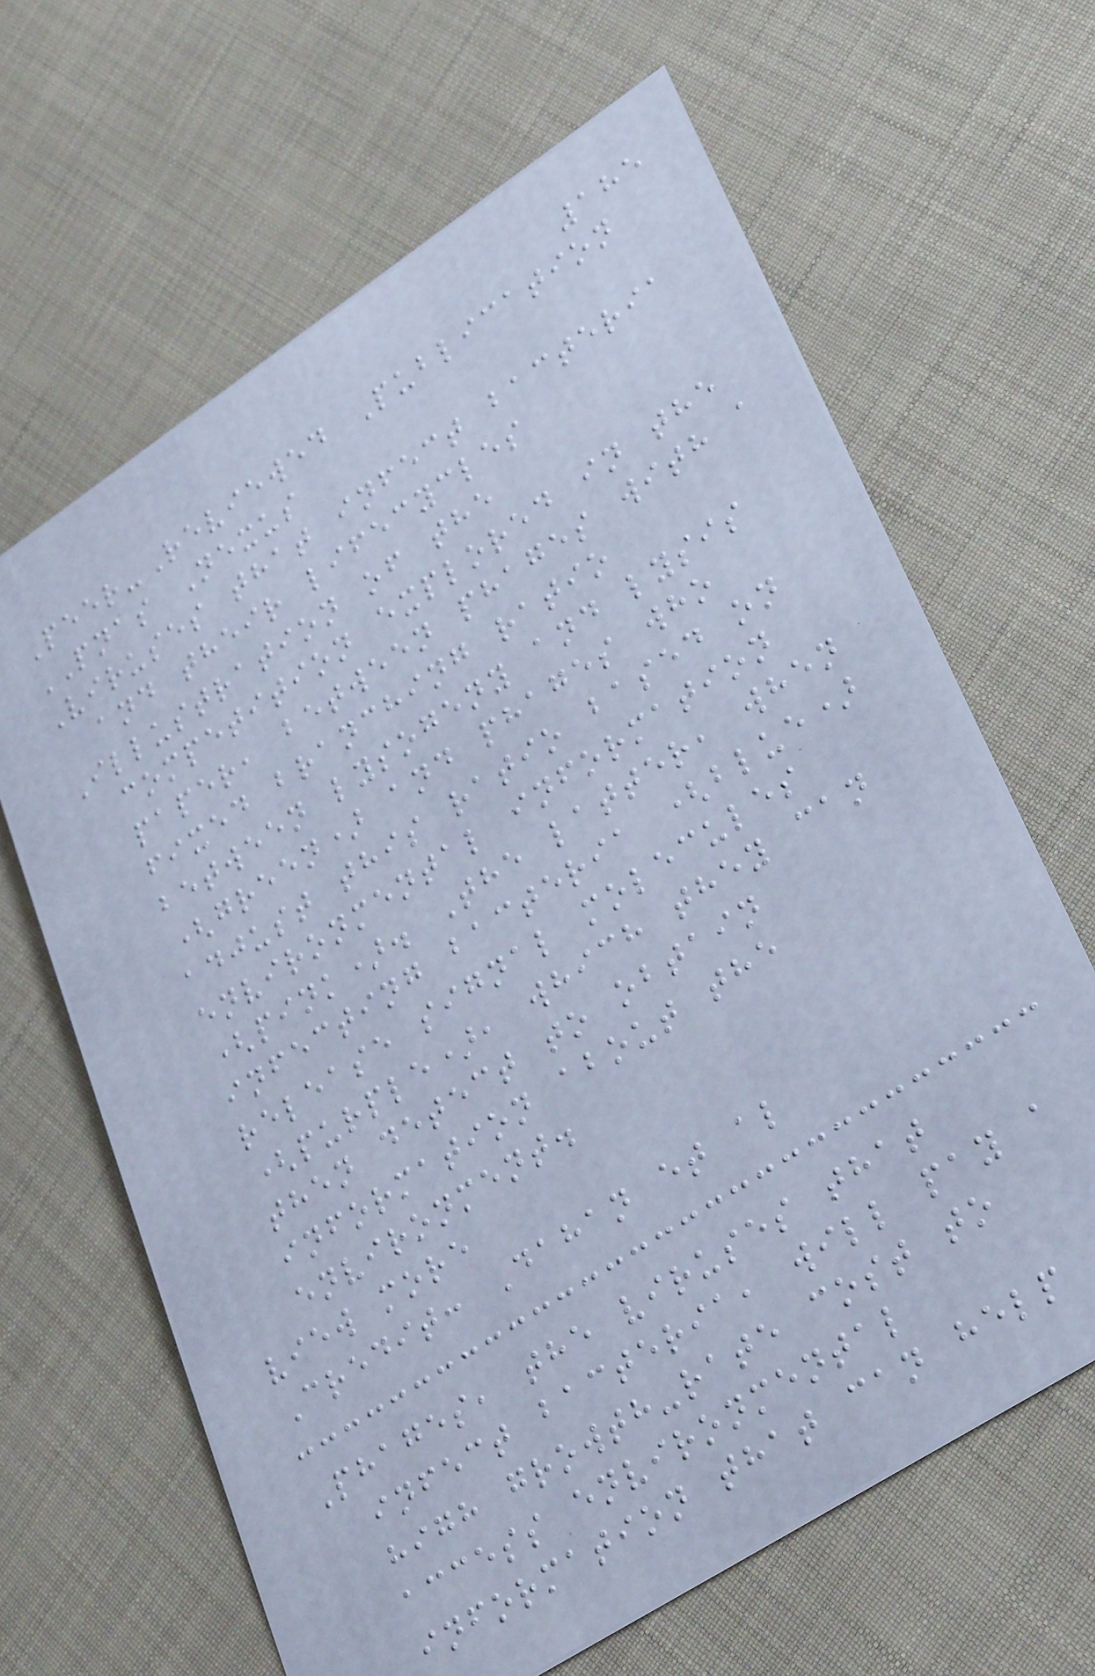185
Peer-Reviewed Publication
PNAS Nexus
Viruses that infect bacteria
and their lifecycles
Illustration of the
competition explored in the
paper, between phages with a
fixed branching ratio
between lysogeny and lysis
(green) and phages who
adjust this ratio based on
environmental information
(pink). The latter, when
infecting bacteria (blue)
release signal molecules
(purple), which they can
then detect to obtain
information about the
environment.
view more
Credit: Dahan et al
Phages, the viruses that
infect bacteria, will pay a
high growth-rate cost to
access environmental
information that can help
